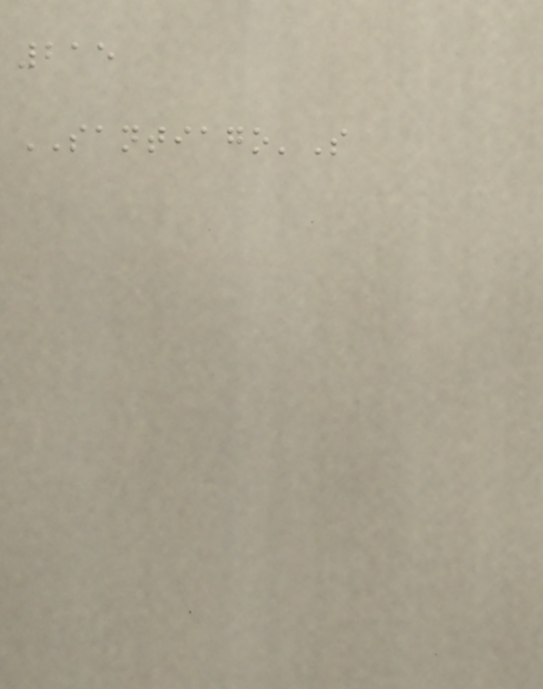215
SANTIAGO'S
